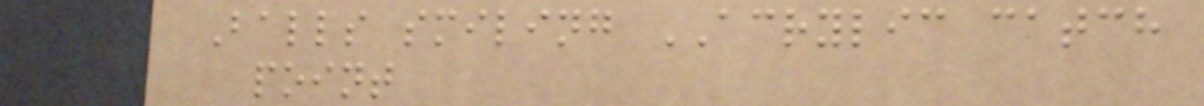Balls smiling ACRYLIC catch
point
